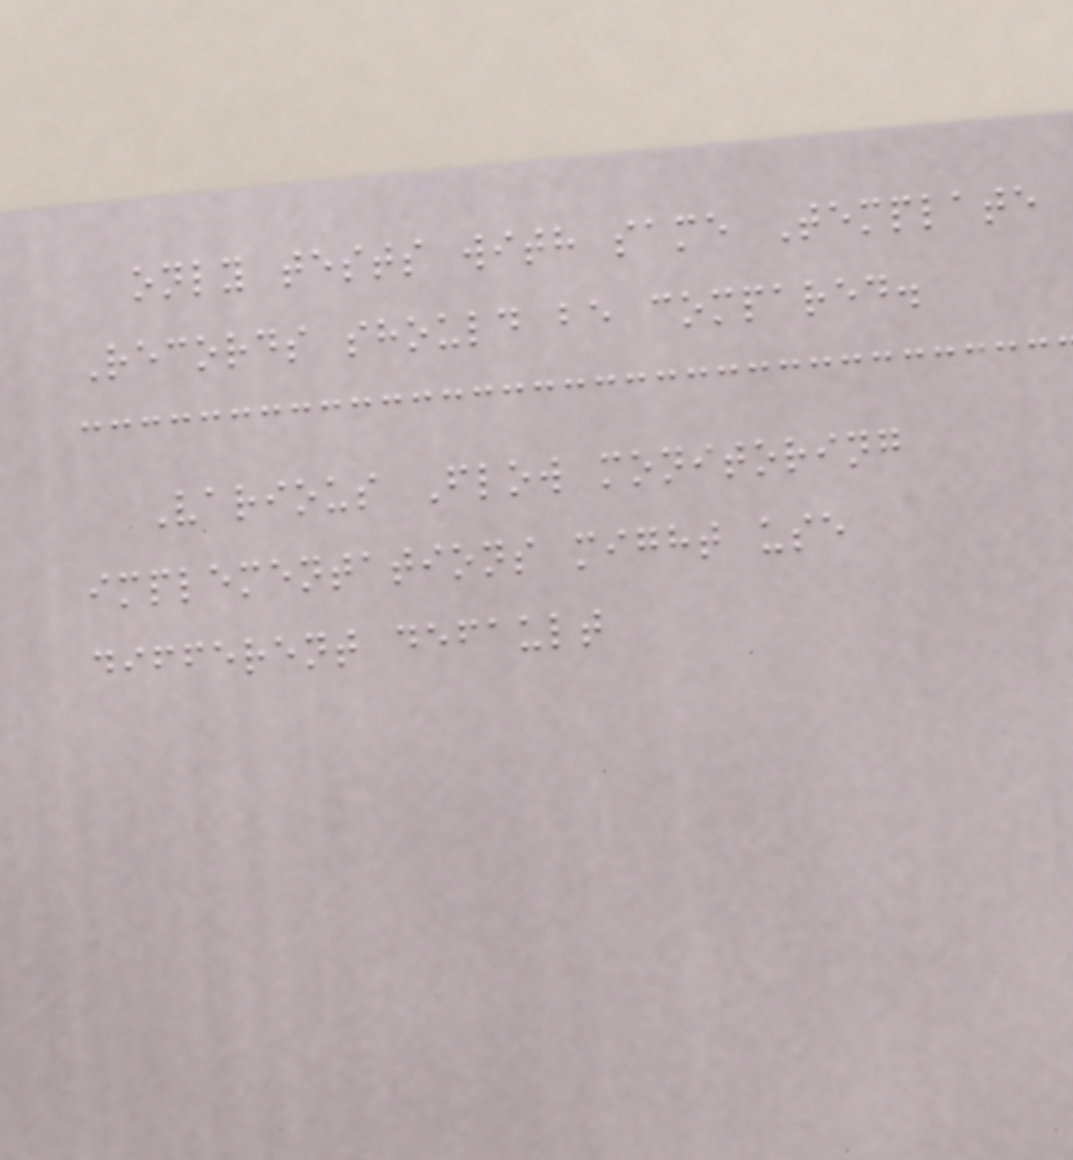only tests with same Template
Records should be compared.
Various Flow monitoring
implementations might use
different default
